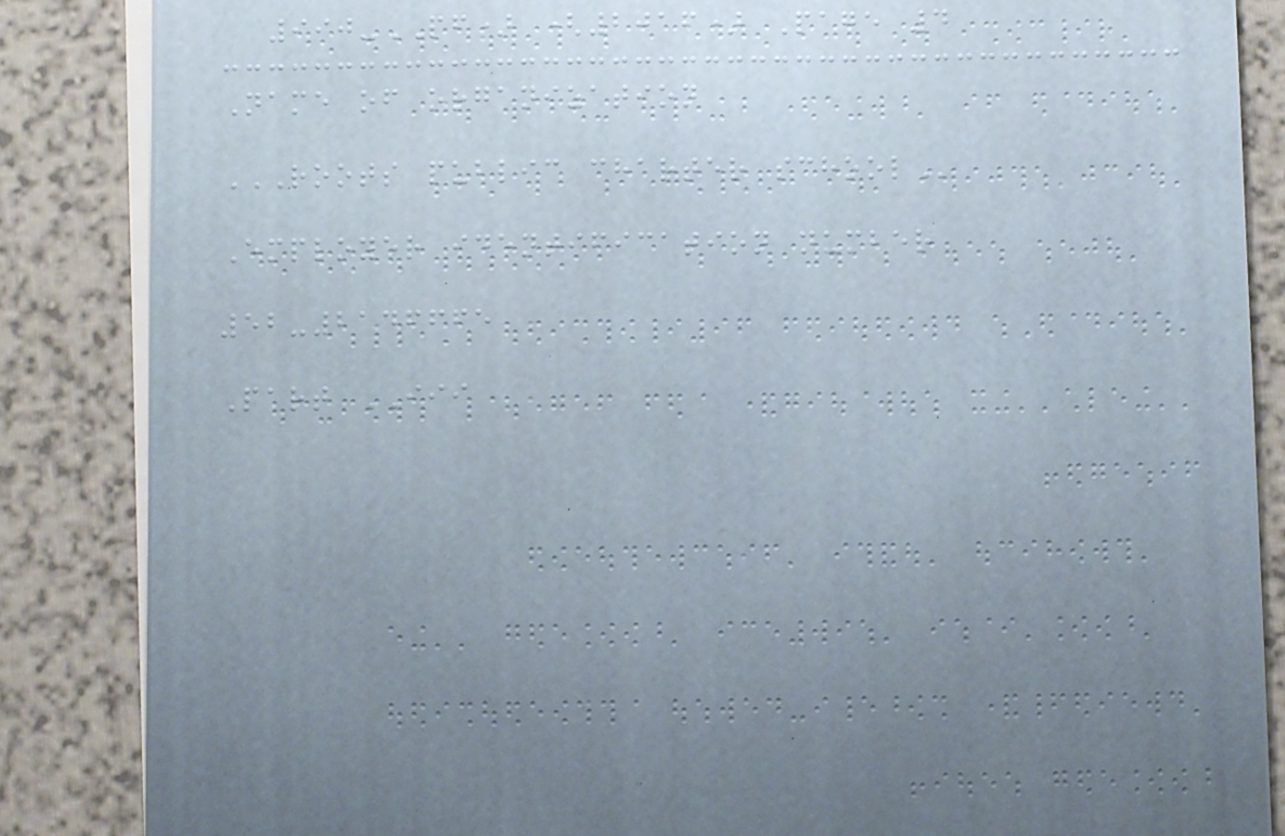990-PF) (2016) Page 4
Name of organization
ROOTS PUBLIC CHARTER SCHOOL
Employer identification number
52-2146665
Part III
